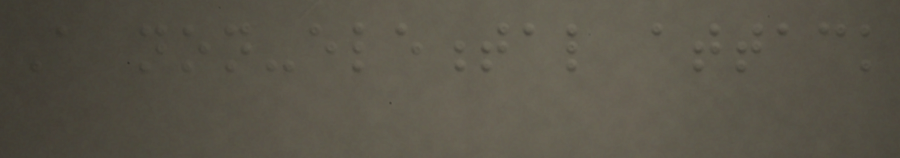A non-elemental attack
